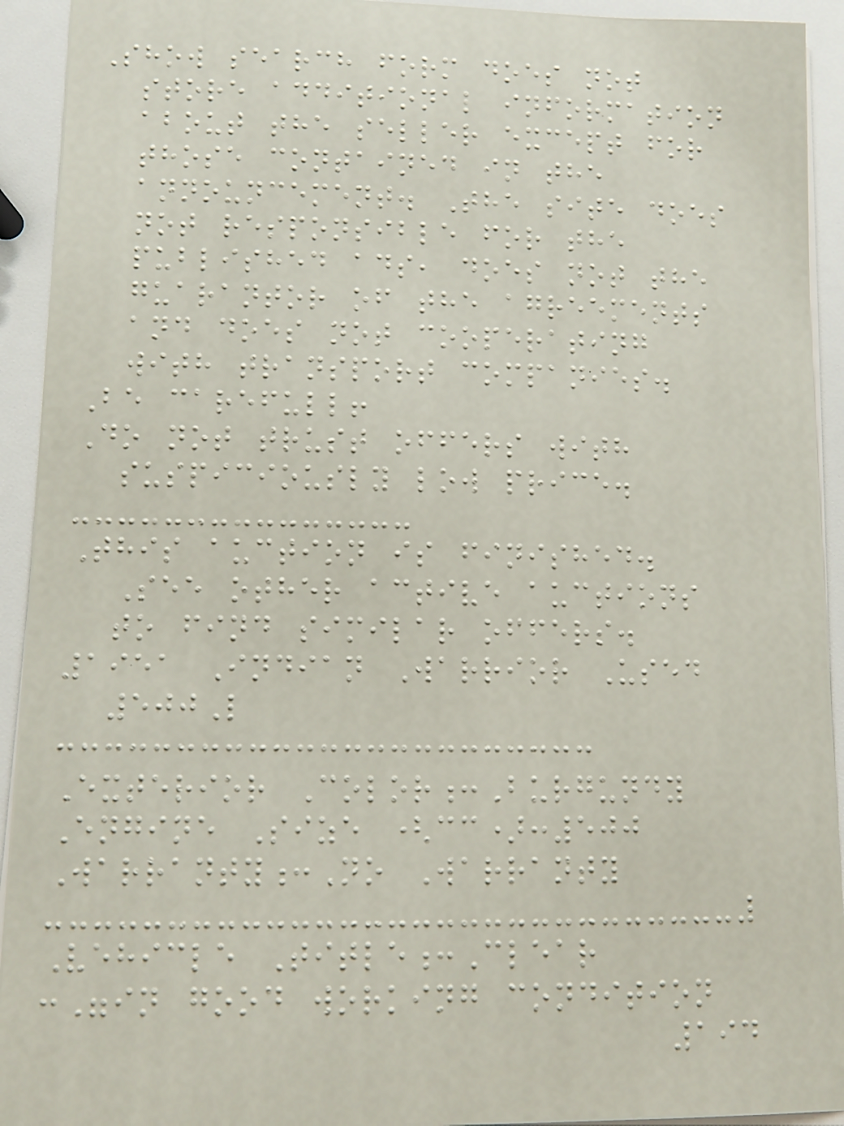Show search form does not
store additional information
about the seller except for
those contained in the
announcement. The site does
not responsible for the
published ads, does not the
guarantor of the agreements
and does not cooperating
with transport companies.
Be carefull!
Do not trust offers with
suspiciously low price.
This auction is finished.
See other active auctions
to find similar offers.
1951 Indian Warrior Used
500L
Exterior Color:Burgundy
Engine Size (cc):500
Warranty:No Warranty
Vehicle Title:Clear
:"in good working condition
194
